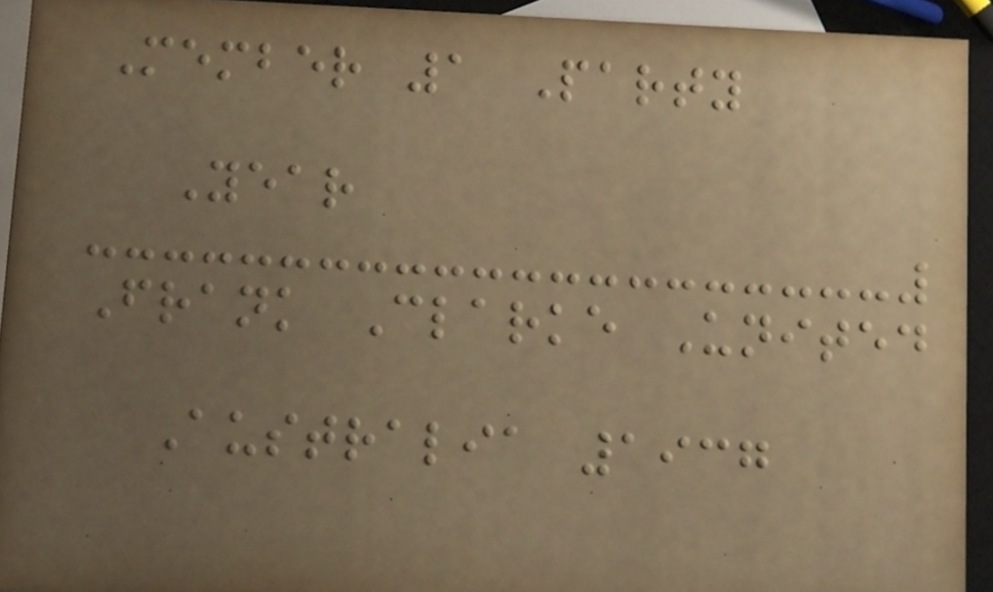Member 1 Party
Year
Frank Clarke United
Australia 1937
